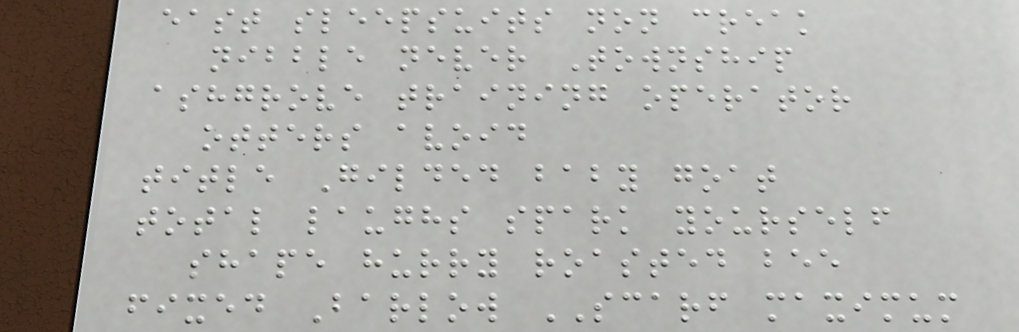east sleepsuits non creak
nibble never Township
ashgrove training operator
otters avoid
title Gilded baby goat
total laughs spark yourself
shape hurry roasted bee
fixed Barlow SCARF maximum
